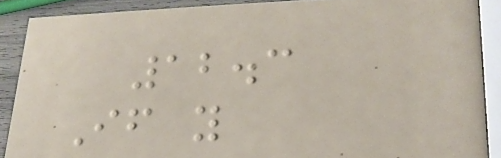12.3
If you
